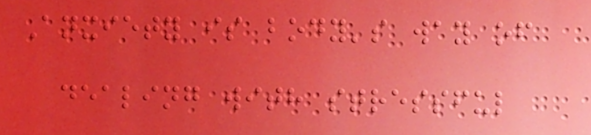Anxiety is body's way of
dealing with stressful
